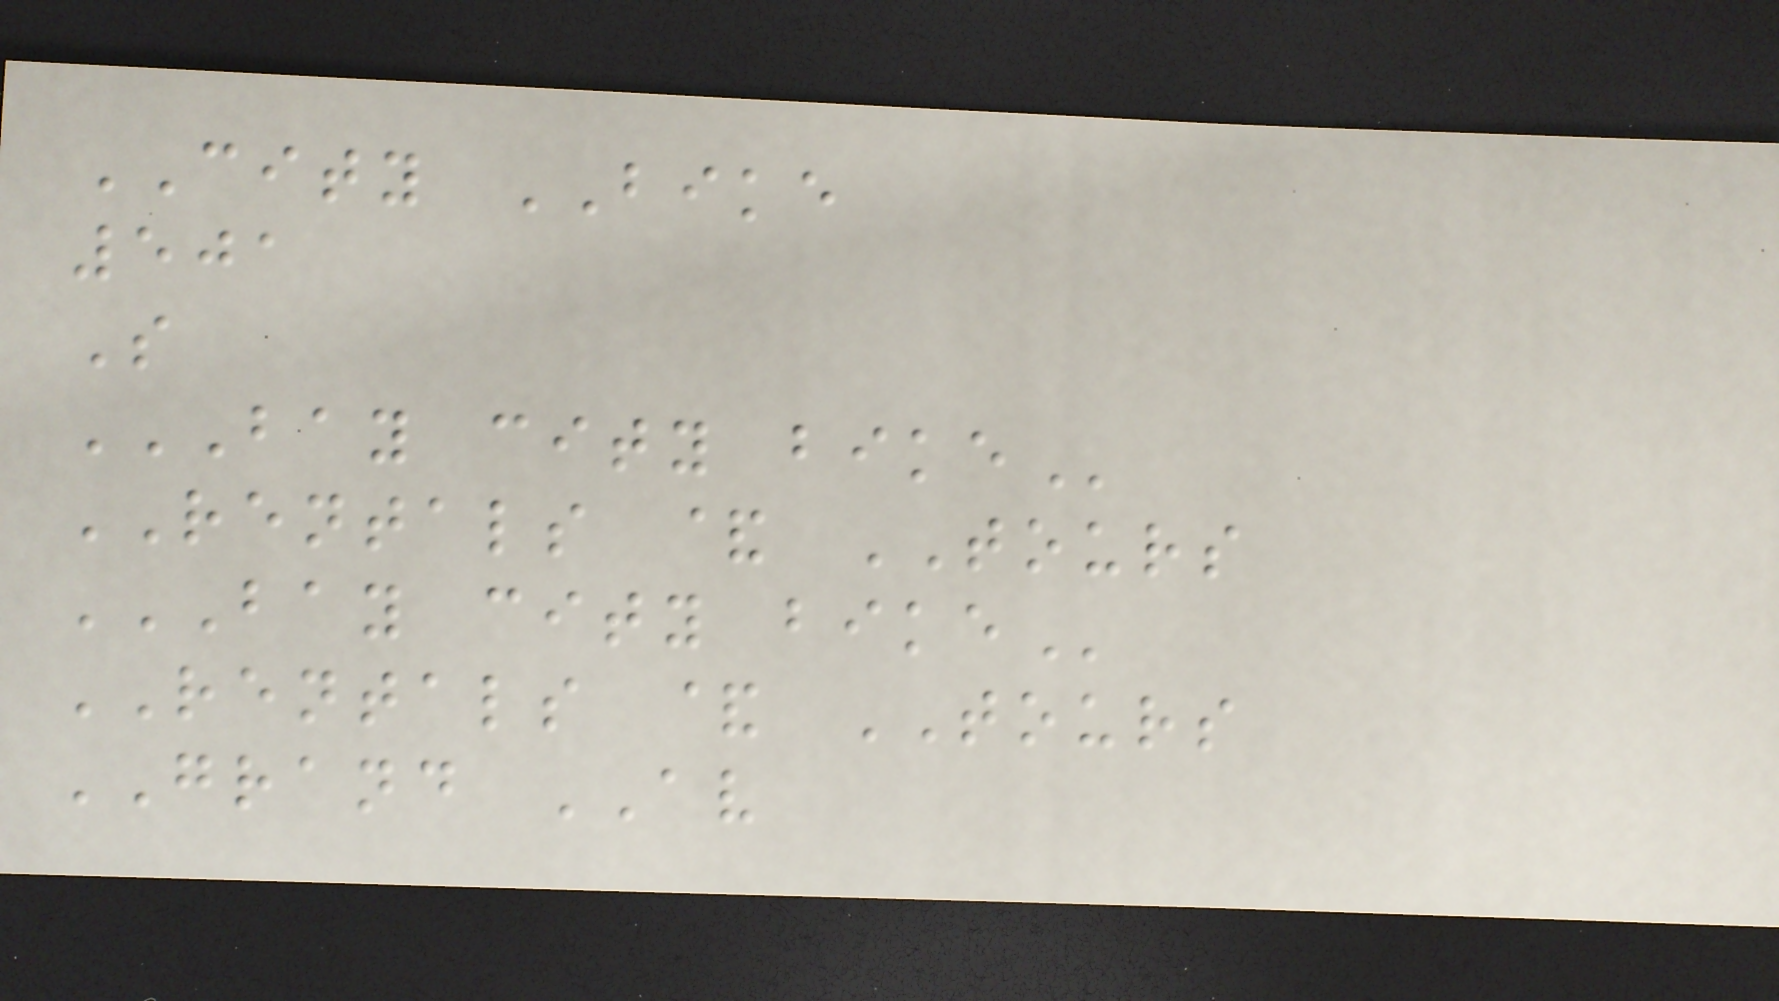CITY BIKE
501
S
BAY CITY BIKE
RENTALS & TOURS
BAY CITY BIKE
RENTALS & TOURS
GRAND AV
